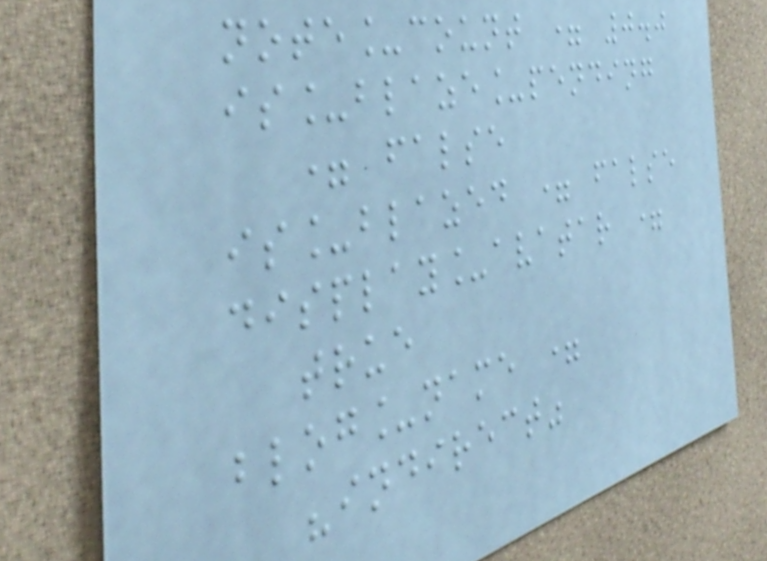note_count = 0.0
is_blaze_pending
= false
is_blazed = false
display_avatar =
true
blog_name =
"indirect"
